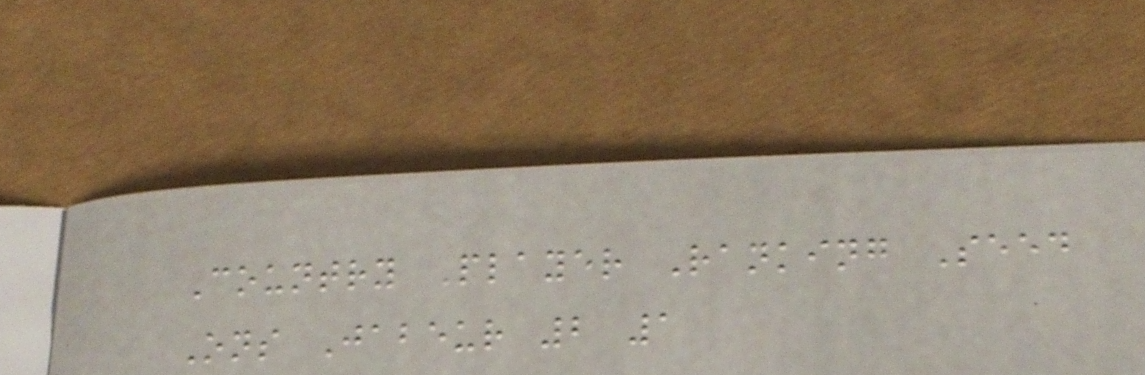Country Player Ranking Seed
Ons Jabeur 2 1
